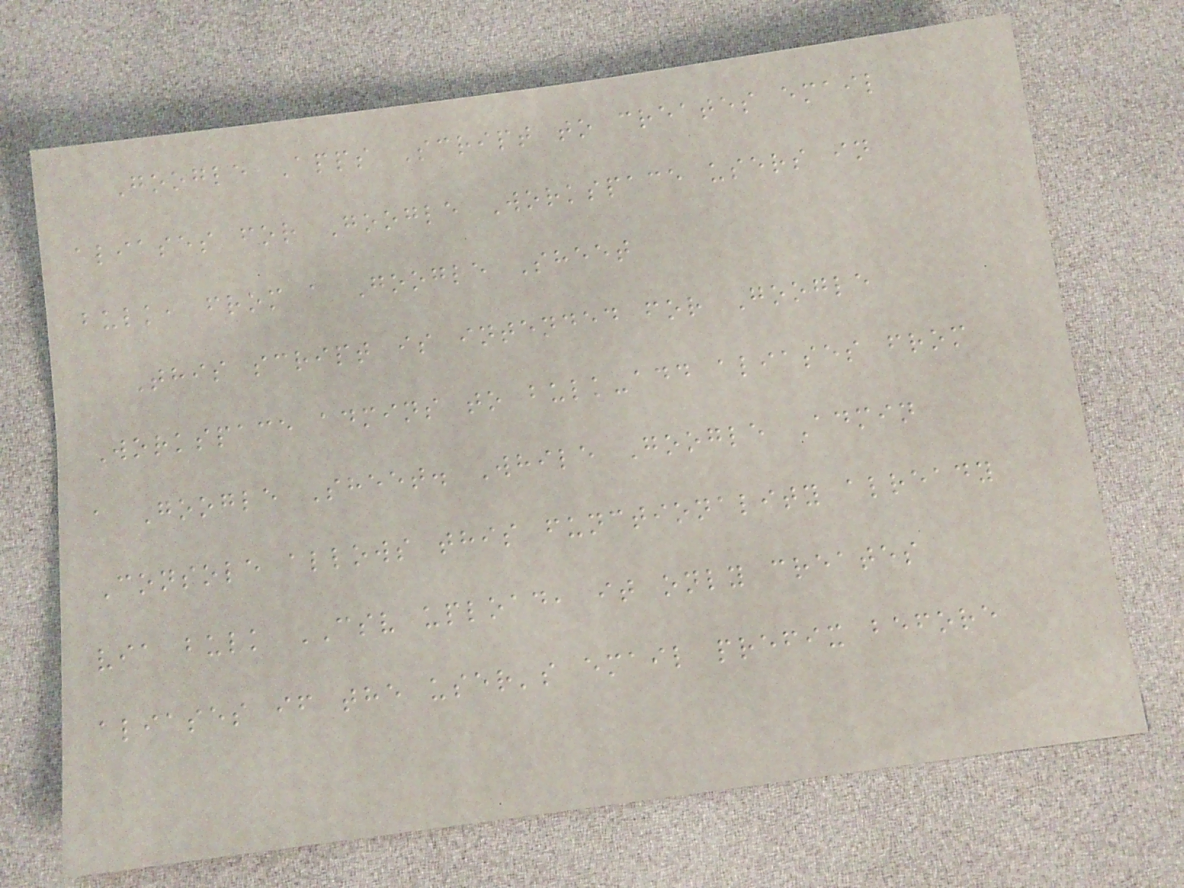Google Apps Script to creates email
aliases for Google Workspace users in
bulk, from a Google Sheet
This script is intended for Google
Workspace admins to bulk-add aliases from
a Google Sheet. While Google Admin
Console allows this functionality already
via bulk CSV upload, it only creates
aliases if the user's email prefix before
